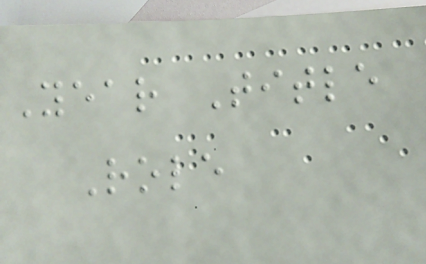Year Title
Role
